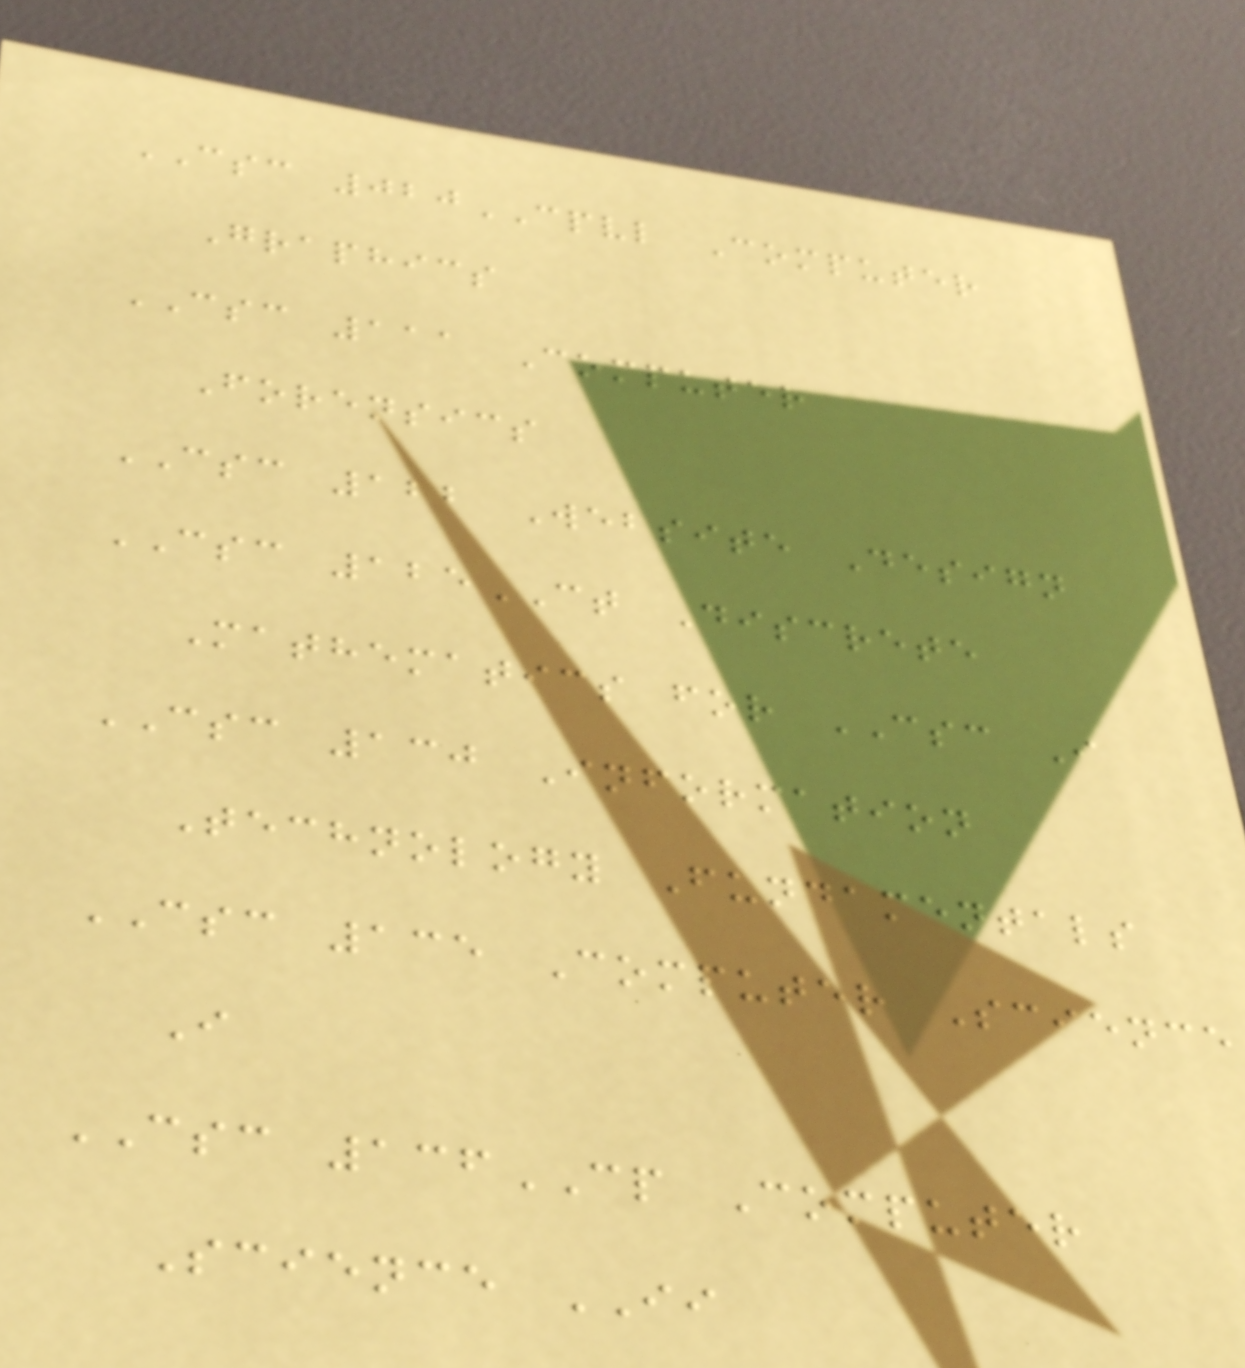CSC 020CPVL Computer
Graphics
CSC 111 Computer
Forensics
CSC 122 Website Design
CSC 125CT Discrete
Mathematics for CSC I
CSC 130 Information
Technology Fundamentals
CSC 135 Computer Science
I
CSC 136CP Computer
Science II
